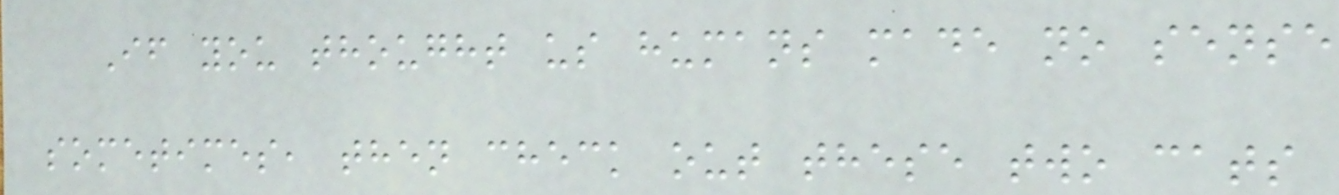If you thought us humans made no sense
sometimes, then check out these two cats
